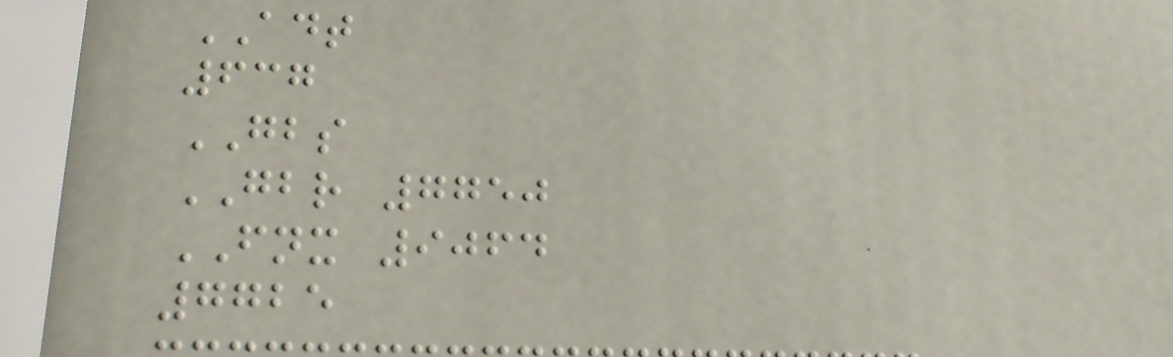ADT
637
GBS
GBR 7750
FNX 9064
7725
